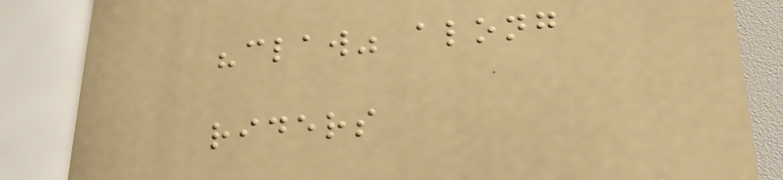"claw" along
riders
